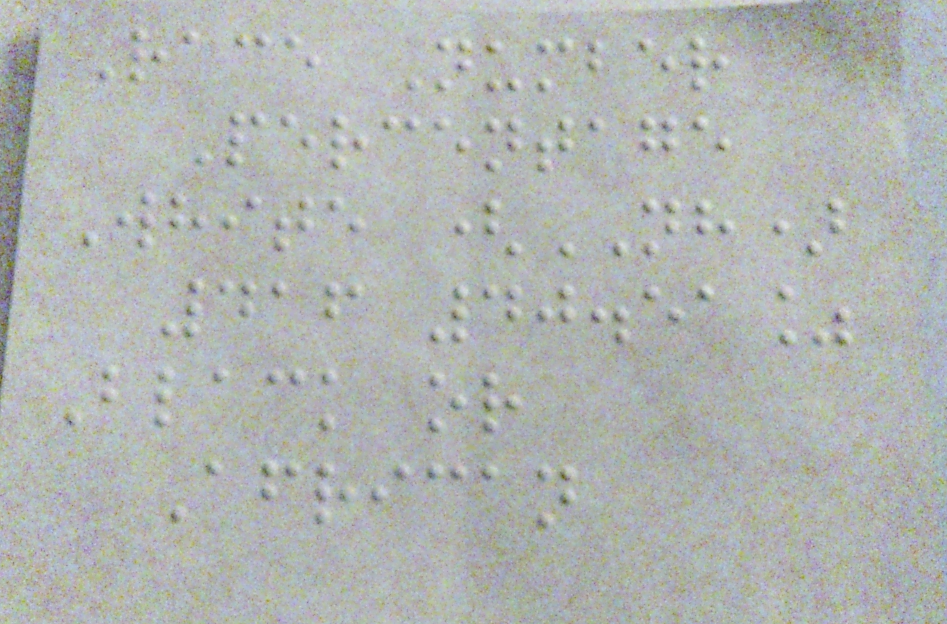Race Number
Percentage
White (NH)
416 40.51%
Black or
African
